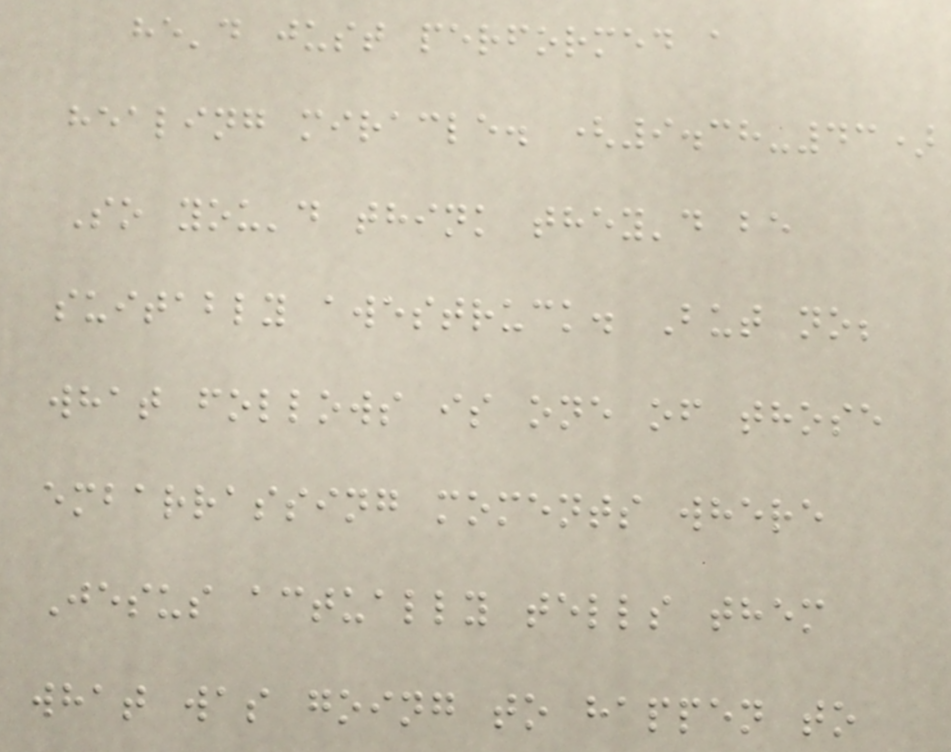he'd just performed a
healing miracle. (9.38-43)
So you'd think they'd be
suitably awestruck. But no;
what follows is one of those
embarrassing moments where
Jesus actually tells them
what was going to happen to
